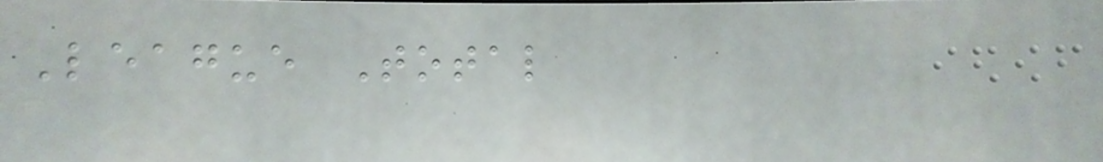League Total
